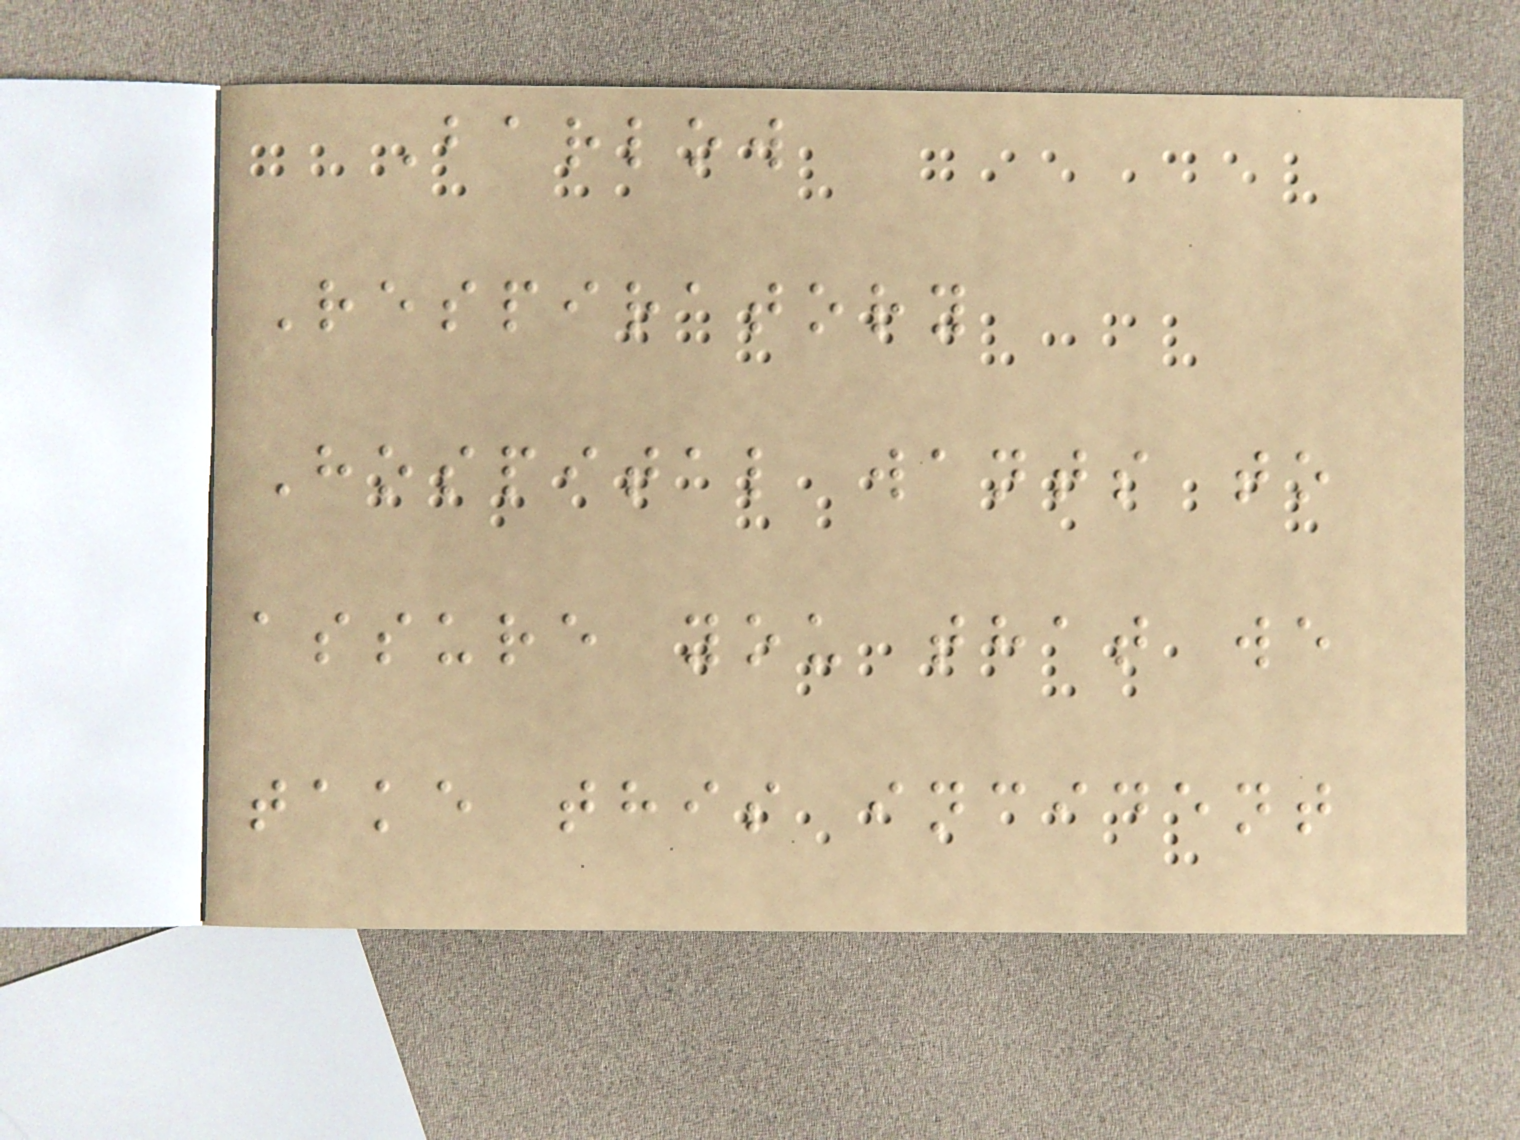Barlow
Respiratory
Hospital wants to
assure you that we
take this incident
